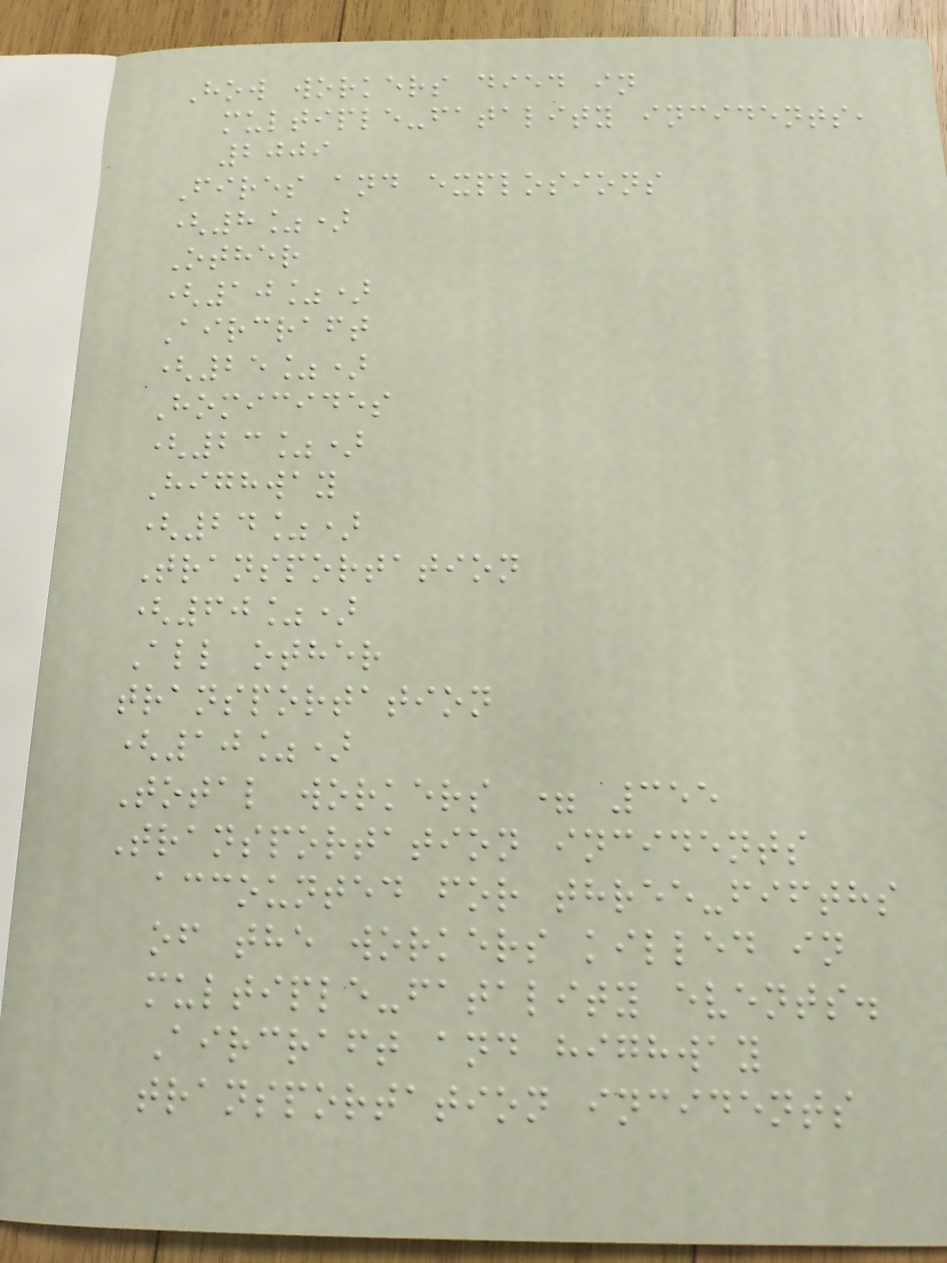How workers died in
multiple-fatality incidents,
2009
Fires and explosions
(8%)
Other
(10%)
Aircraft
(25%)
Homicides
(23%)
Highway
(24%)
Transportation
(60%)
All other
transportation
(10%)
Total workers = 355
Transportation incidents
accounted for three-fifths
of the workers killed in
multiple-fatality events.
Aircraft and highway
transportation incidents
